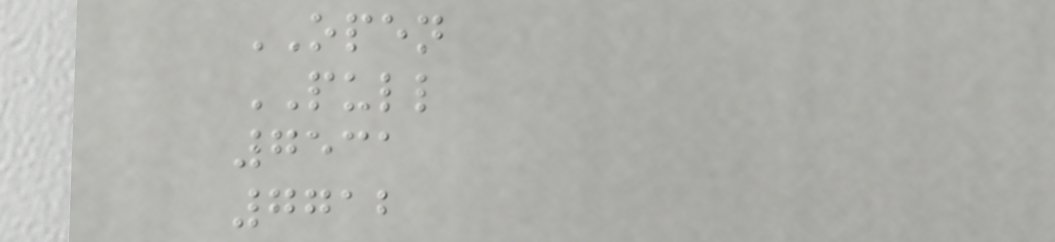OPEN
PULL
7531
7712
